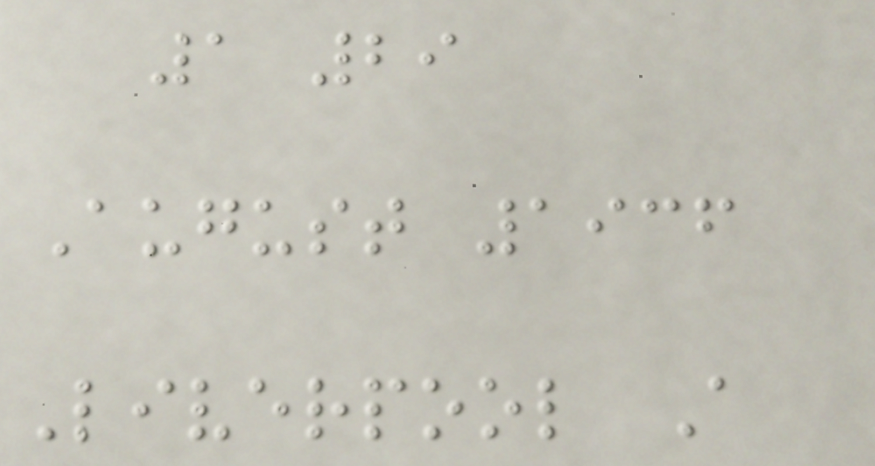1 29
August 1936
Liverpool A
